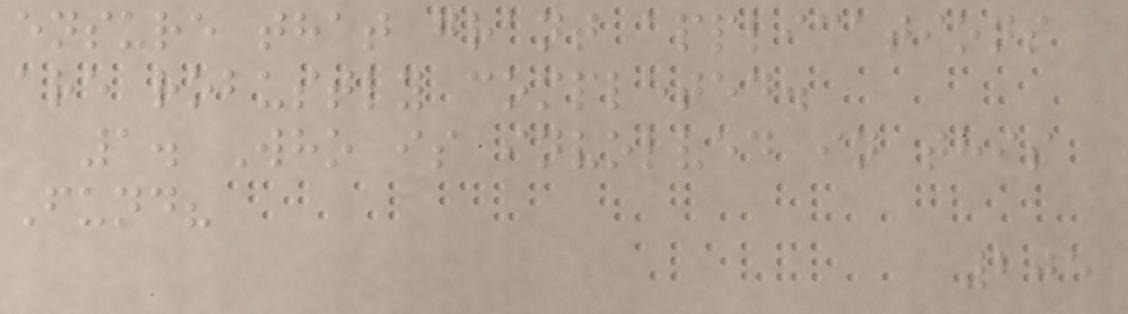ensure that grant applications
are robustly completed.
1. Who is involved in this
Fund?
205
